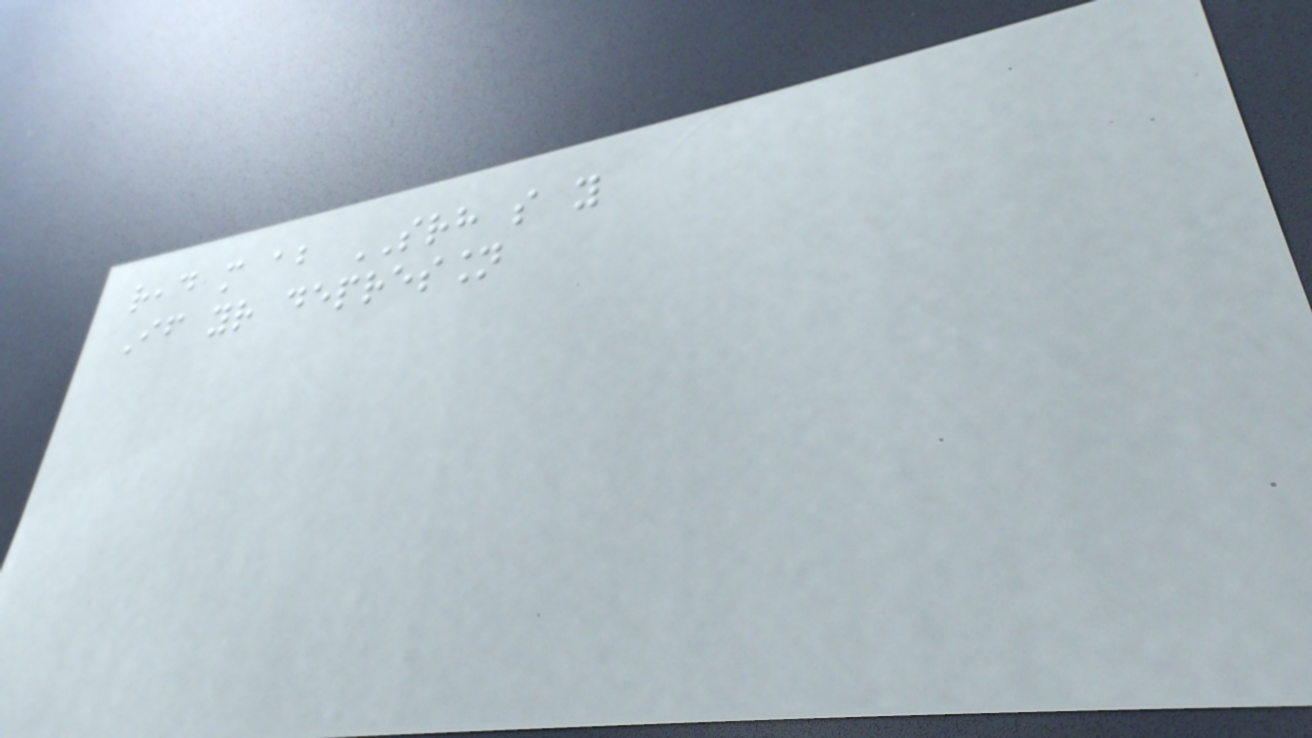read more about SRH so you
If your depression
